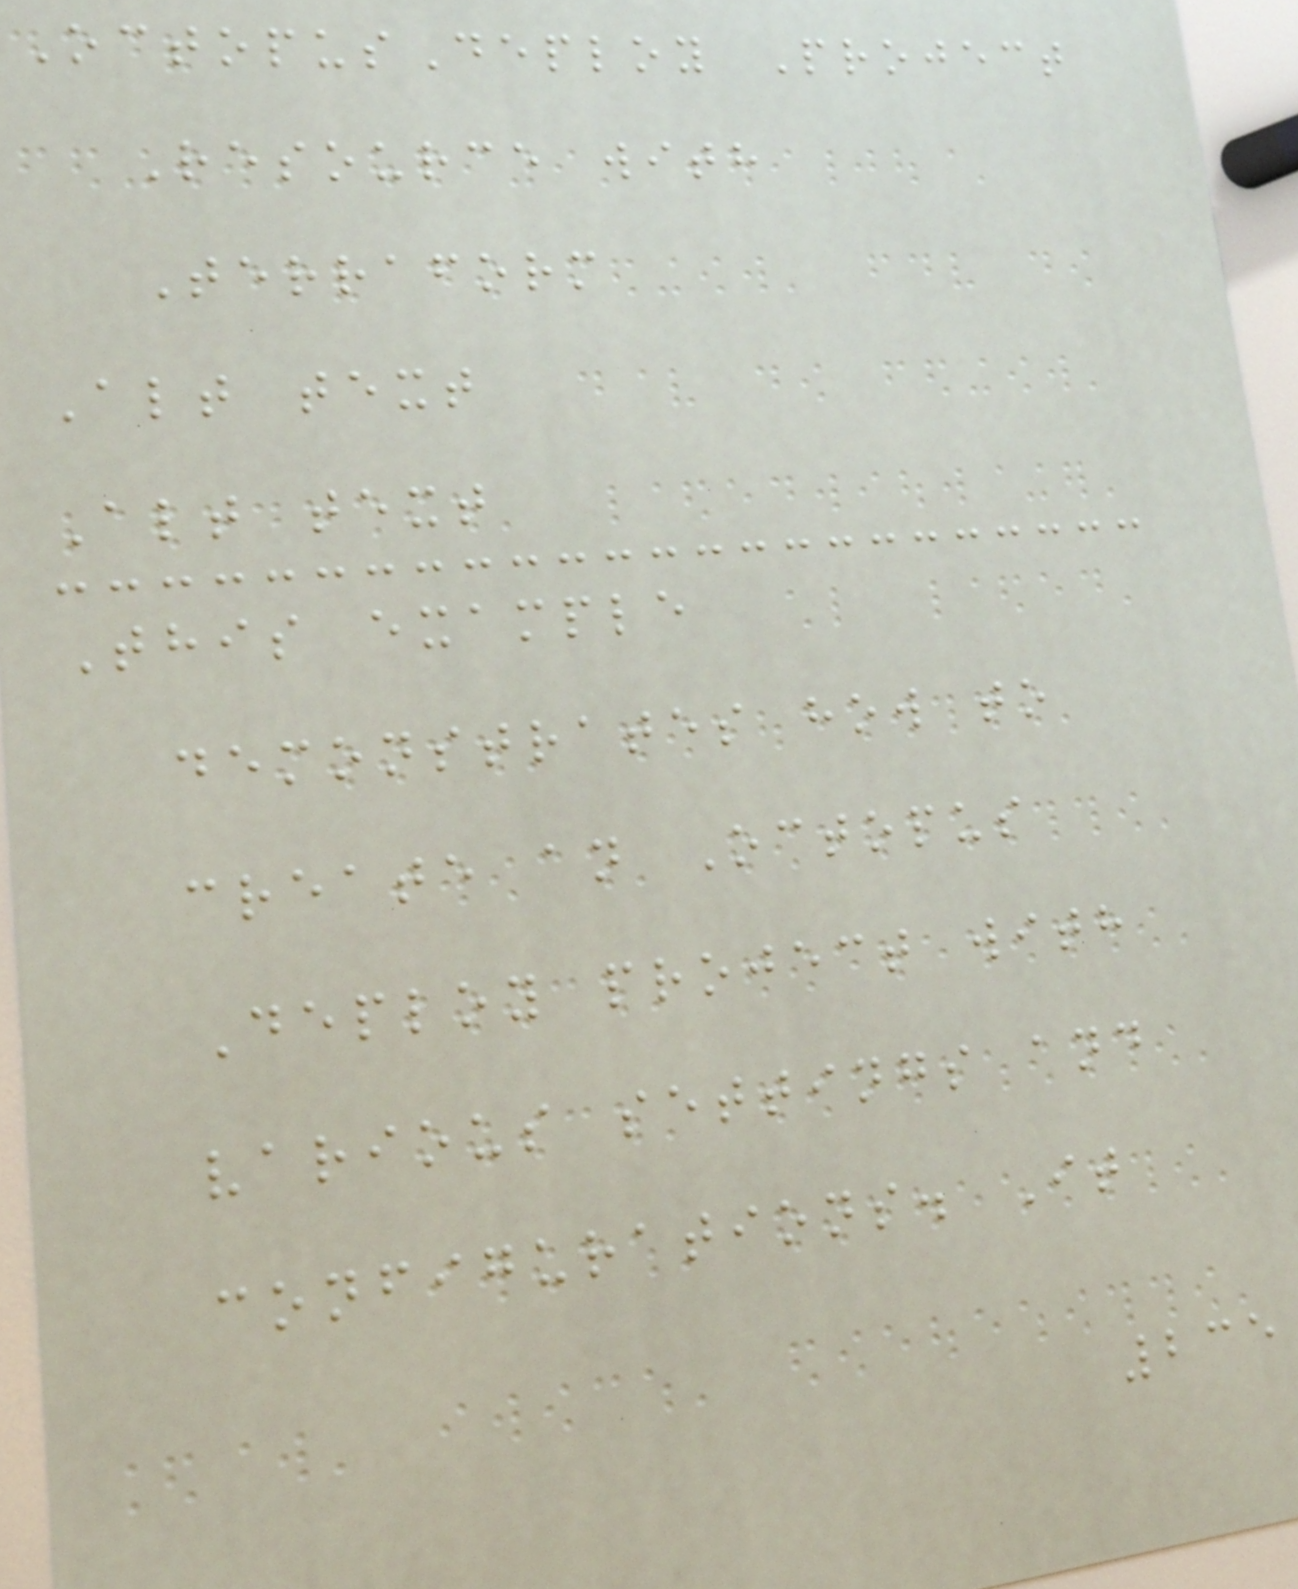OctopusDeploy Project
Resource with
Terraform
Alt text
Alt text
This example
demonstrates how to
create an Octopus
Deploy project with
various settings and
configurations. It
235
